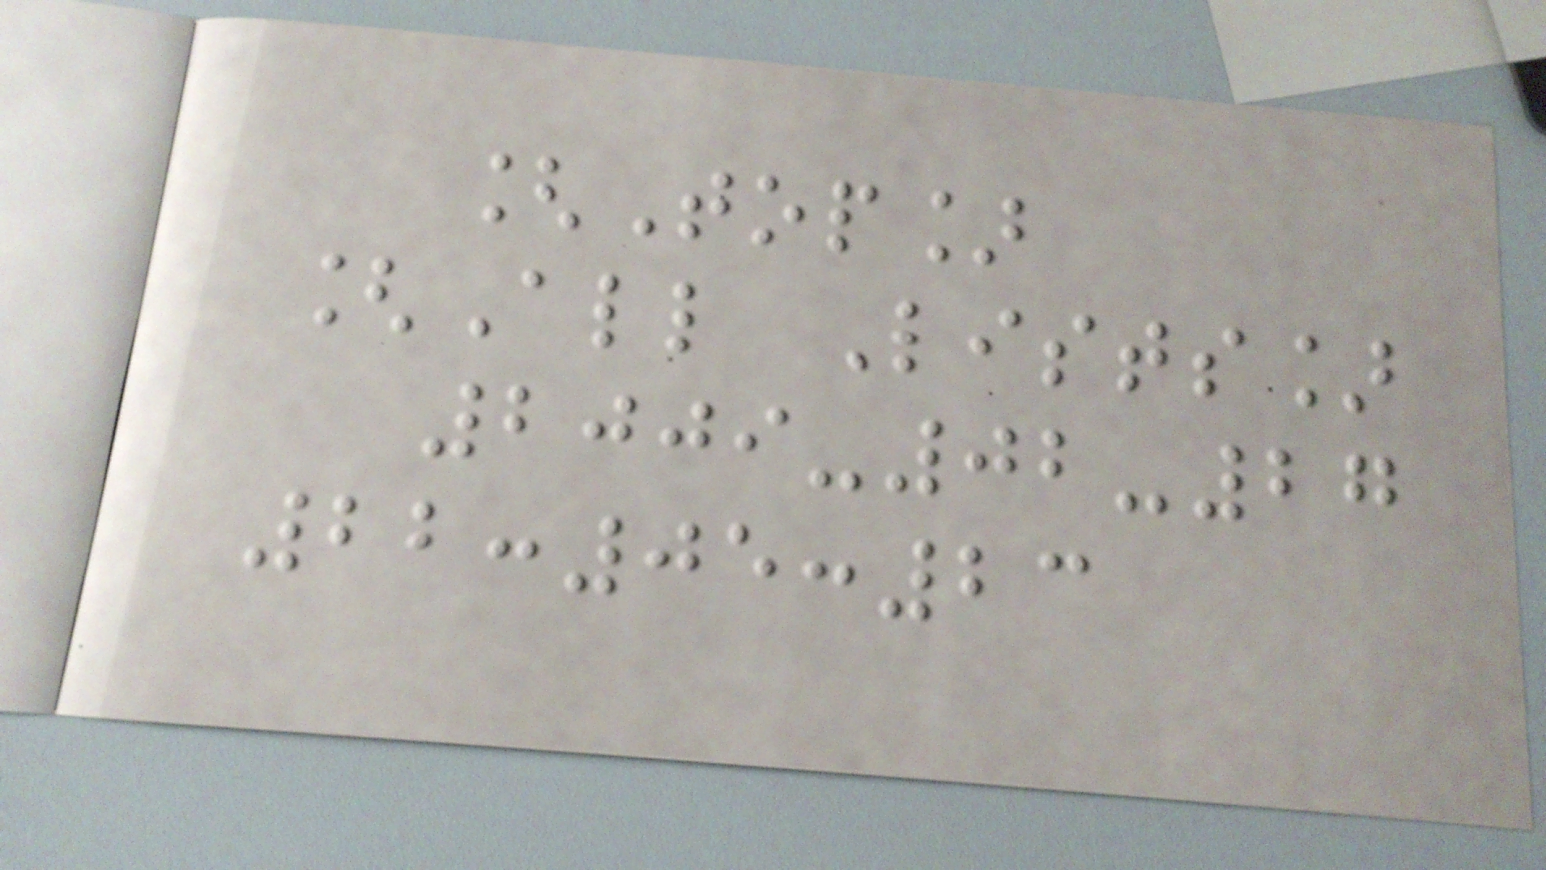[Top]
[All Lists]
2009-02-27
22:05:23
